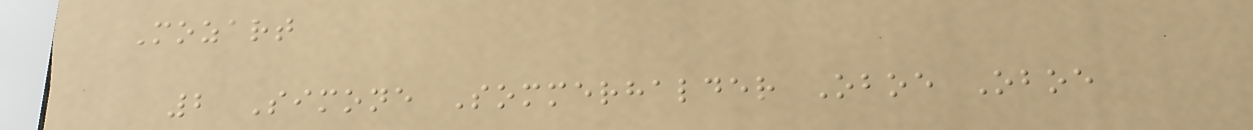Mozart
2 Simone Sommerhalder Oboe Oboe
